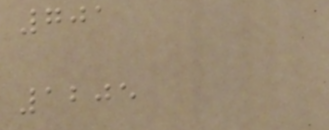701
1205
